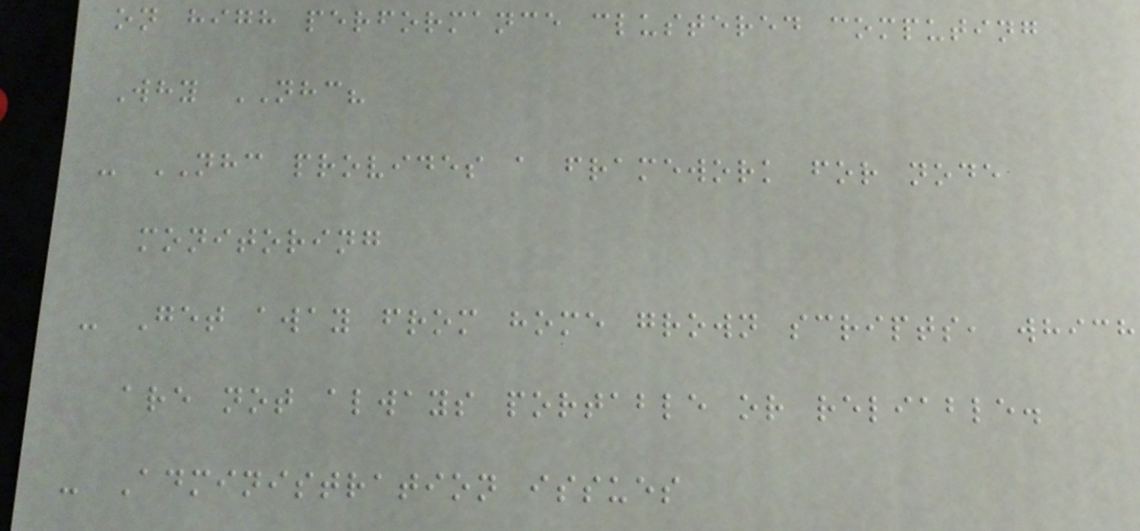on high performance clustered computing
Why NHC?
- NHC provides a framework for node
monitoring
- Get away from home grown scripts, which
are not always portable or reliable.
- Administration issues
